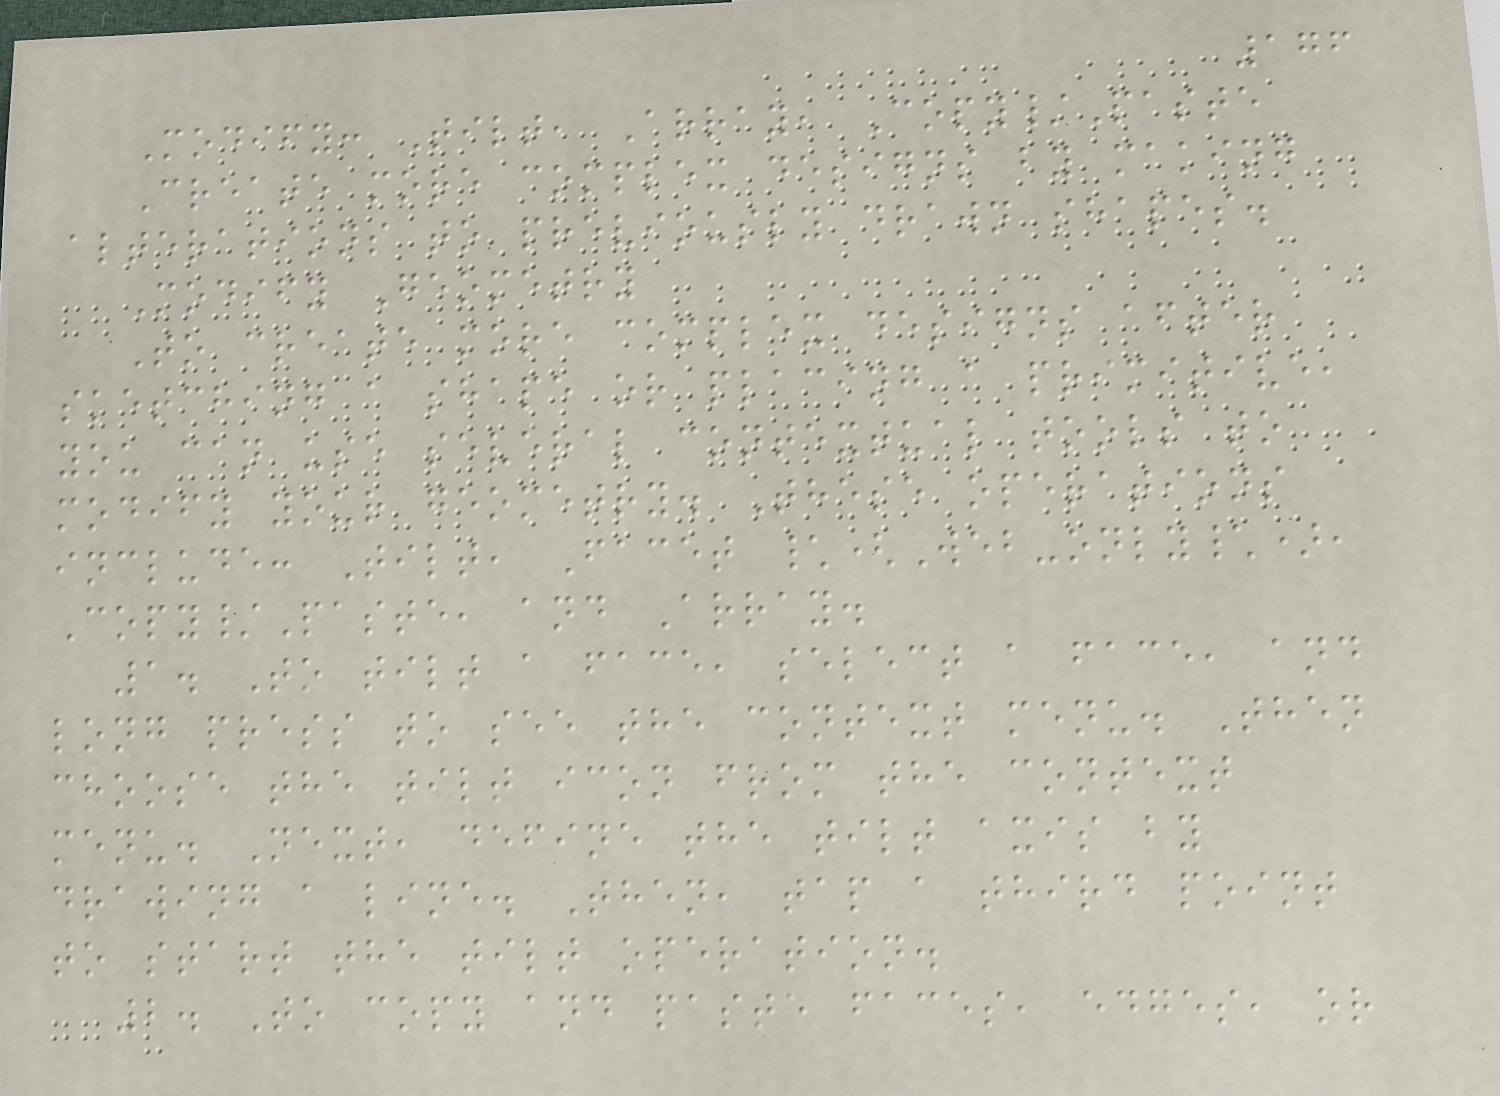176
Modify: Tilt, Array, Copy/Paste
Create more complex designs by making
alterations to previously drawn shapes.
Modify Geometry
To create more complex designs after
sketching a shape or placing a primitive,
you can use several contextual tools to
modify your geometry. These operations
include: Tilt, Facet \(Web-only\),
Copy/Paste, and Array.
1. To tilt a face, select a face, and
long press to see the context menu. Then
choose the tilt icon from the context
menu. Next, define the tilt axis by
drawing a line. Then, tap a third point
to start the tilt operation.
2. To copy and paste faces, edges, or
